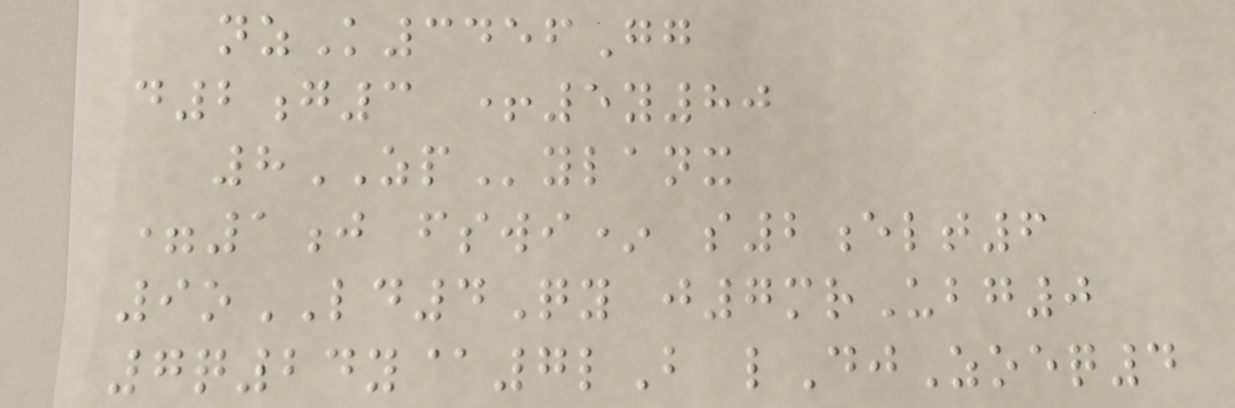nzK3456Gg
d2g3 +5y80
8ZPylanx
=1j fswi* s2elt6
9oLD4Qy j7mrUbg0
7q24y@7lB lDjZoeq4
